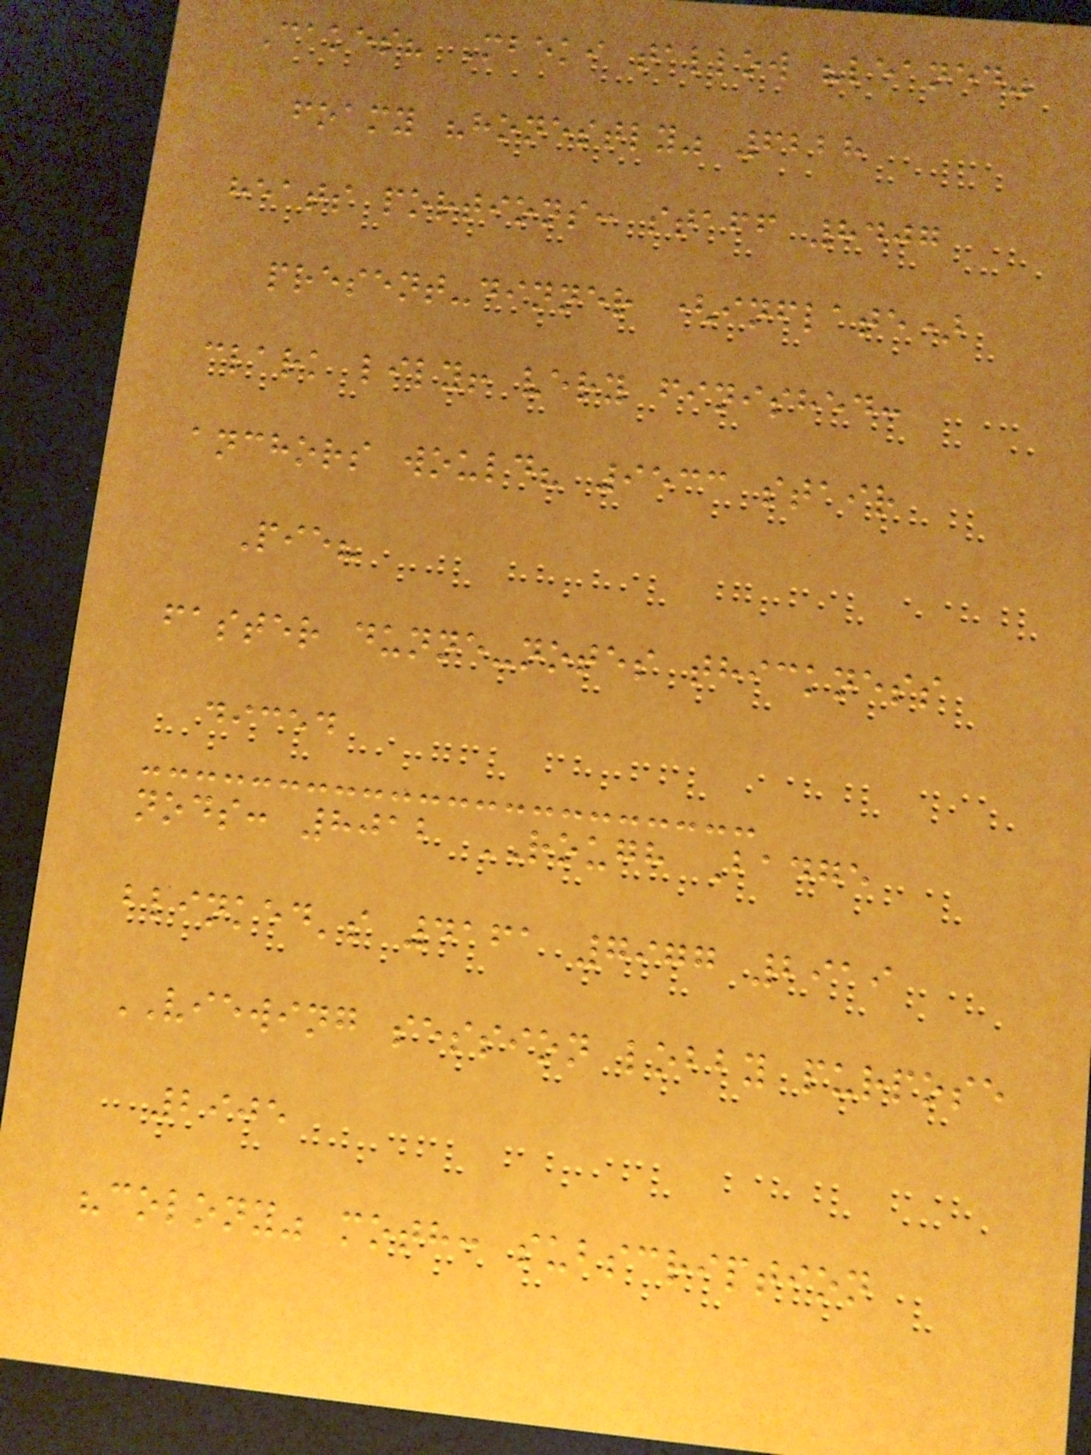Cakes? Mbeki tallow "leaned"
foamy "honestly" 6228
heats portions: staff 8407
present-dinner (inflate)
clark lily! very finished:
anchors would? 9533 stair
Pie?
faster dunne-notes thickness
diced
nods: 8012 ROUGH Badge
blinked's 4161 7977 2919
VIEWING session lobby purpose
2905
"colony" moth: subscription
